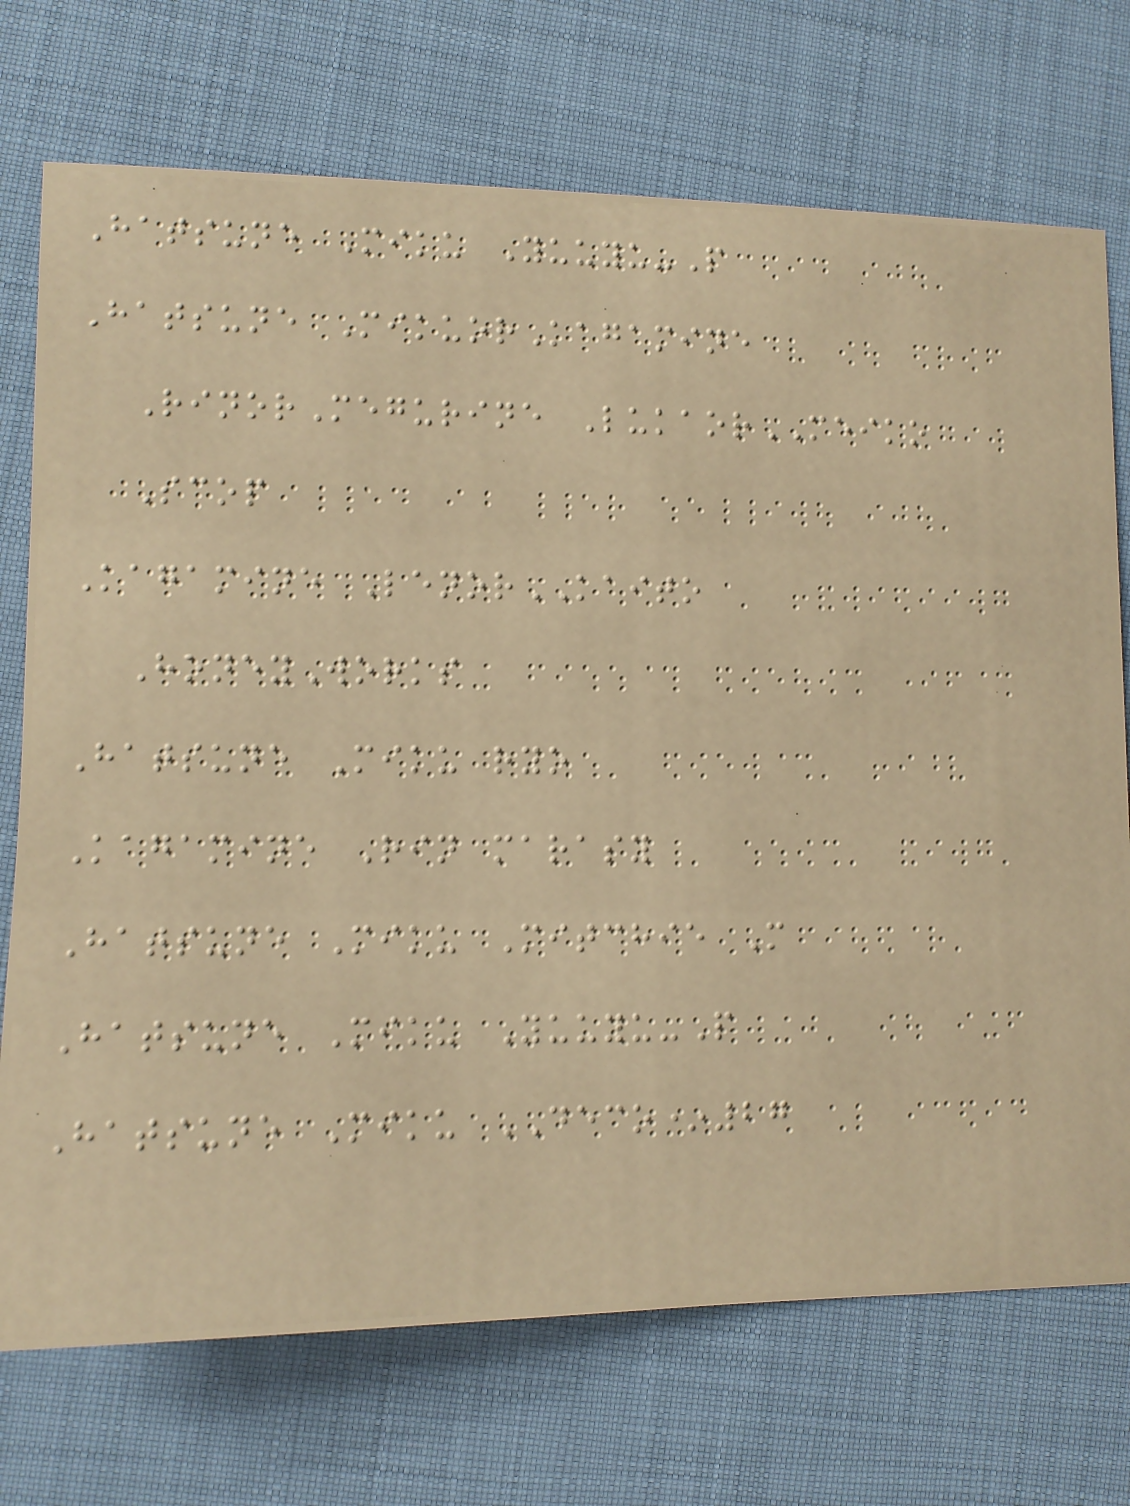Hatsune Miku Yuuyu-P
Hatsune MikuorKagamine
RinorMegurine LukaorMEIKO
Scop
Kagamine LenorKAITO
HoneyWorks
Hatsune Miku ryo
Kagamine Rin marasy
Hatsune Miku Mitchie M
Hatsune Miku Yuuyu-P
Hatsune Miku DECO*27
